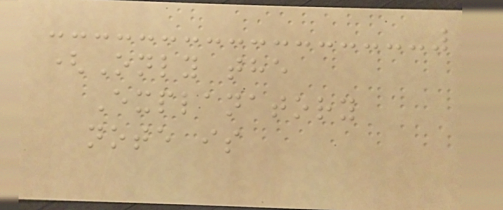(Only the
Explanatory
note is
